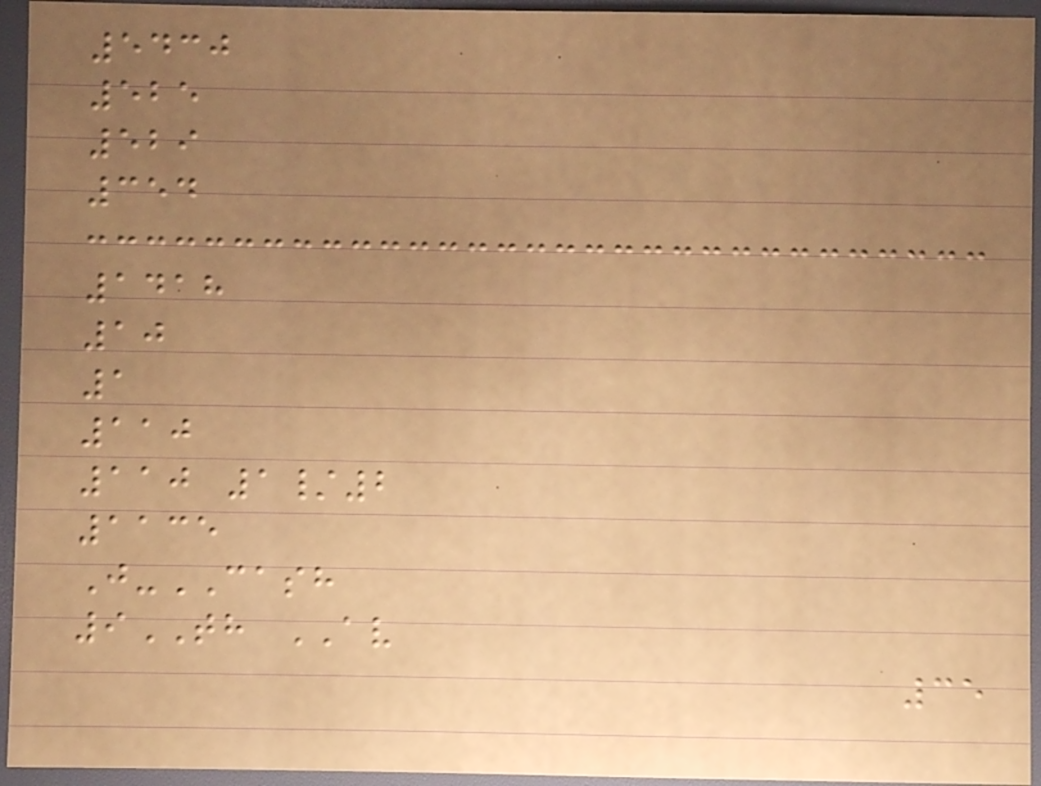5430
525
529
354
1418
10
1
110
110 1/2
1135
J-CASH
9TH AV
35
